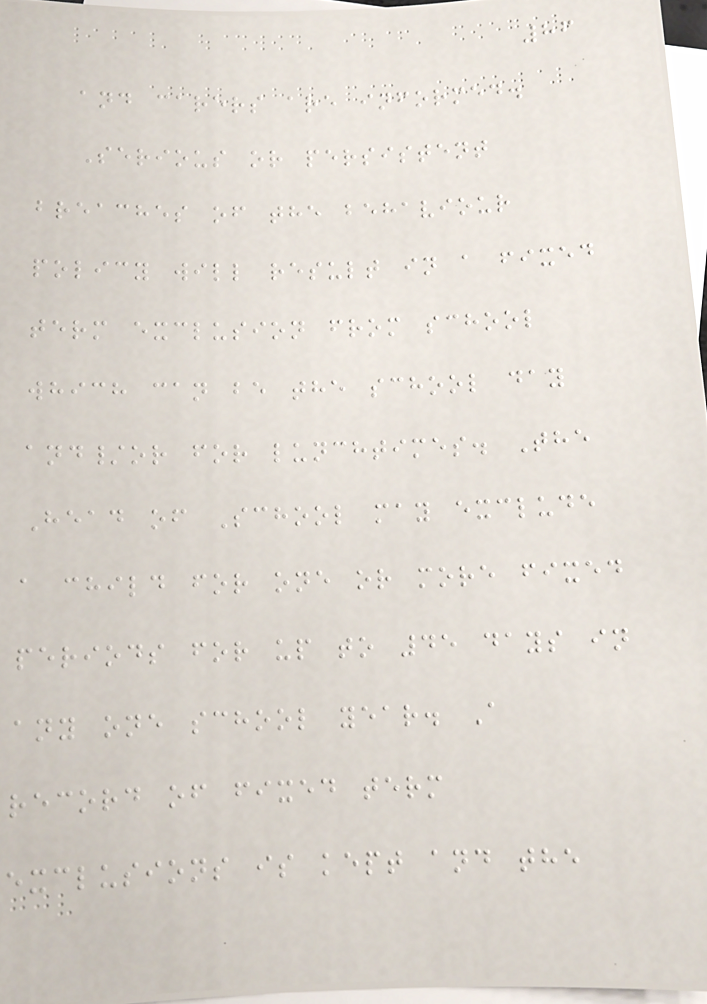86
and carers are informed.
Serious or persistent
breaches of the behaviour
policy will result in a fixed
term exclusion from school
which can be the school day
and/or for lunchtimes. The
Head of School may exclude
a child for one or more fixed
periods for up to 45 days in
any one school year. A
record of fixed term
exclusions is kept and the
